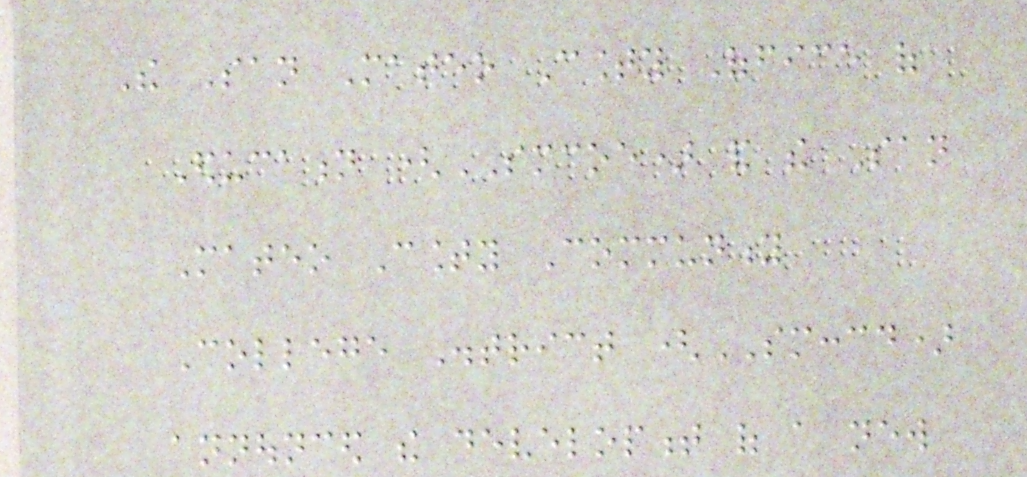The San Mateo County Office of
Education (SMCOE) and the San
Mateo County Community
College District (SMCCCD)
announced the development of a new
